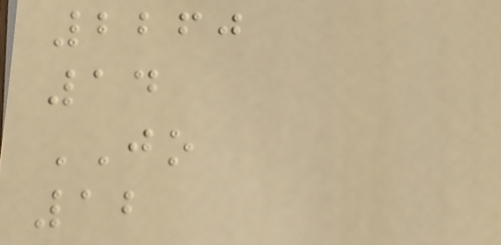2260
14
JO
12
